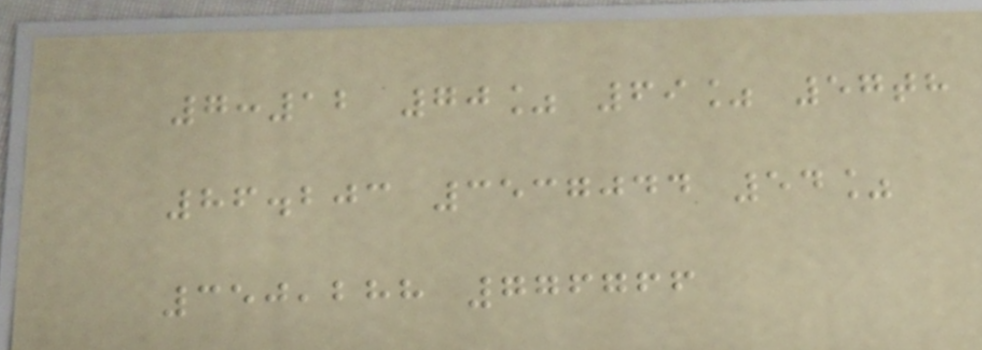7:12 70% 69% 57th
86.203 3537044 54%
350,288 776766
